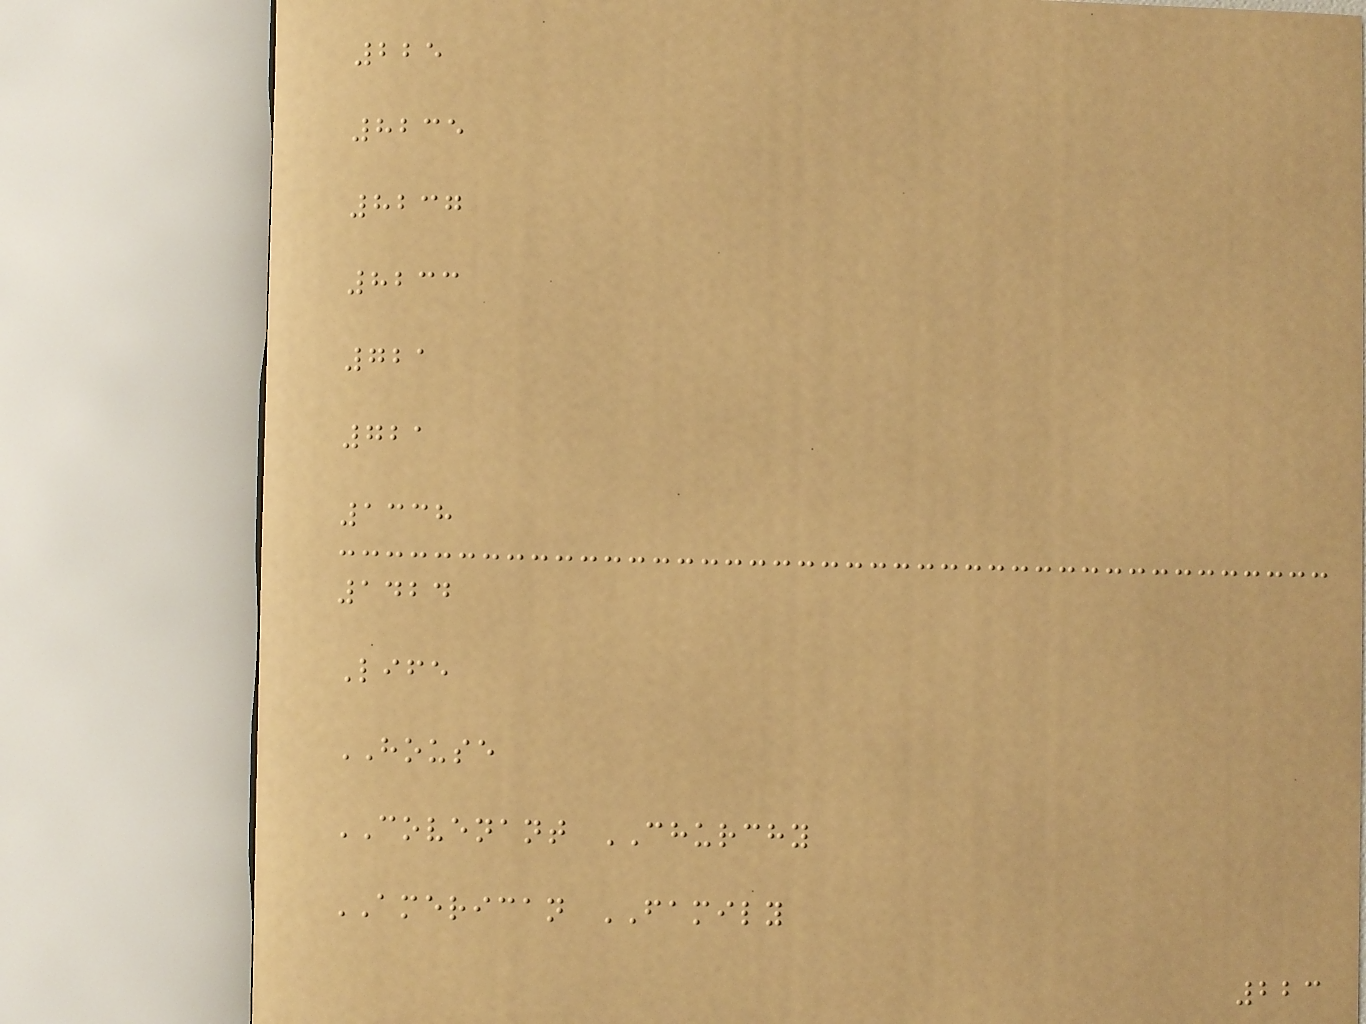225
8235
8237
8233
721
721
1338
1424
Life
HOUSE
COVENANT CHURCHY
AMERICAN FAMILY
223
